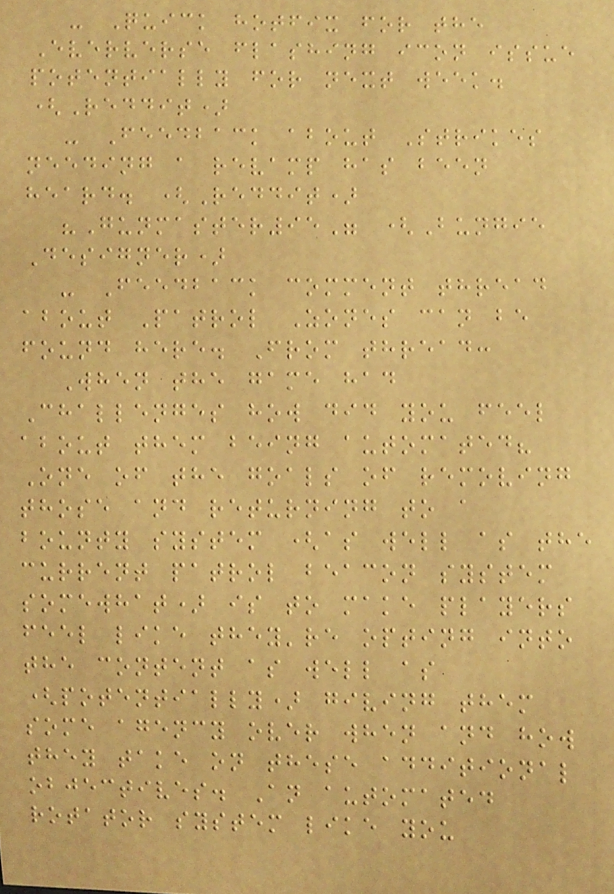- Quick hotfix for the
Eververse flashing icon issue
potentially for next week.
(Reddit)
- Feedback about Strikes
needing a revamp has been
heard. (Reddit)
"Gunmaster95" (Bungie
Designer)
- Feedback comment thread
about Patrol Zones can be
found here. From thread:
When the game had
Challenges how did you feel
about them being automated?
One of the goals of removing
those and returning to a
bounty system (as well as the
current patrol beacon system
somewhat) is to make players
feel like they're opting into
the content as well as
(potentially) giving them
some agency over when and how
they take on these additional
objectives. An automated
rotator system like you
